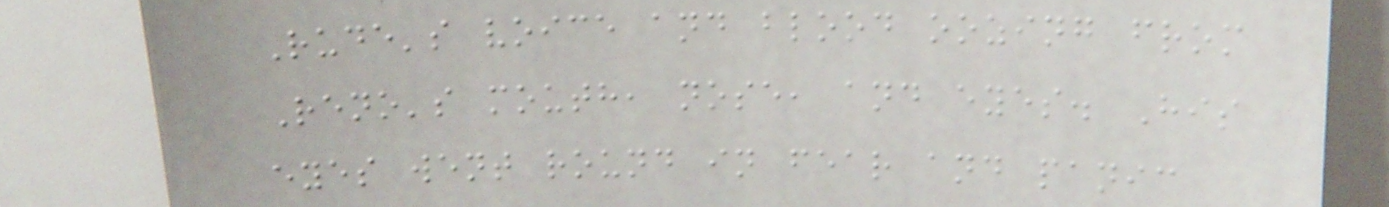Rude's voice and blood oozing from
Reno's mouth, nose, and eyes. His
eyes went round in fear and panic
